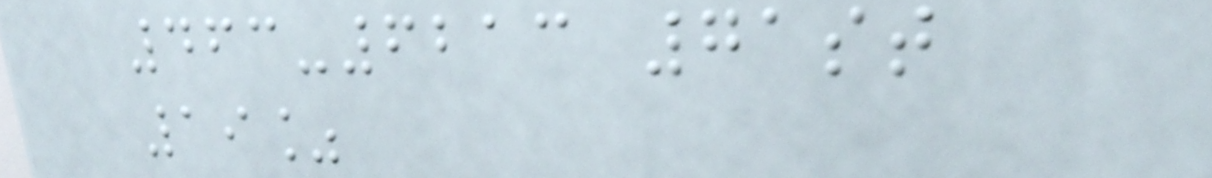463-6213 71st
19%
